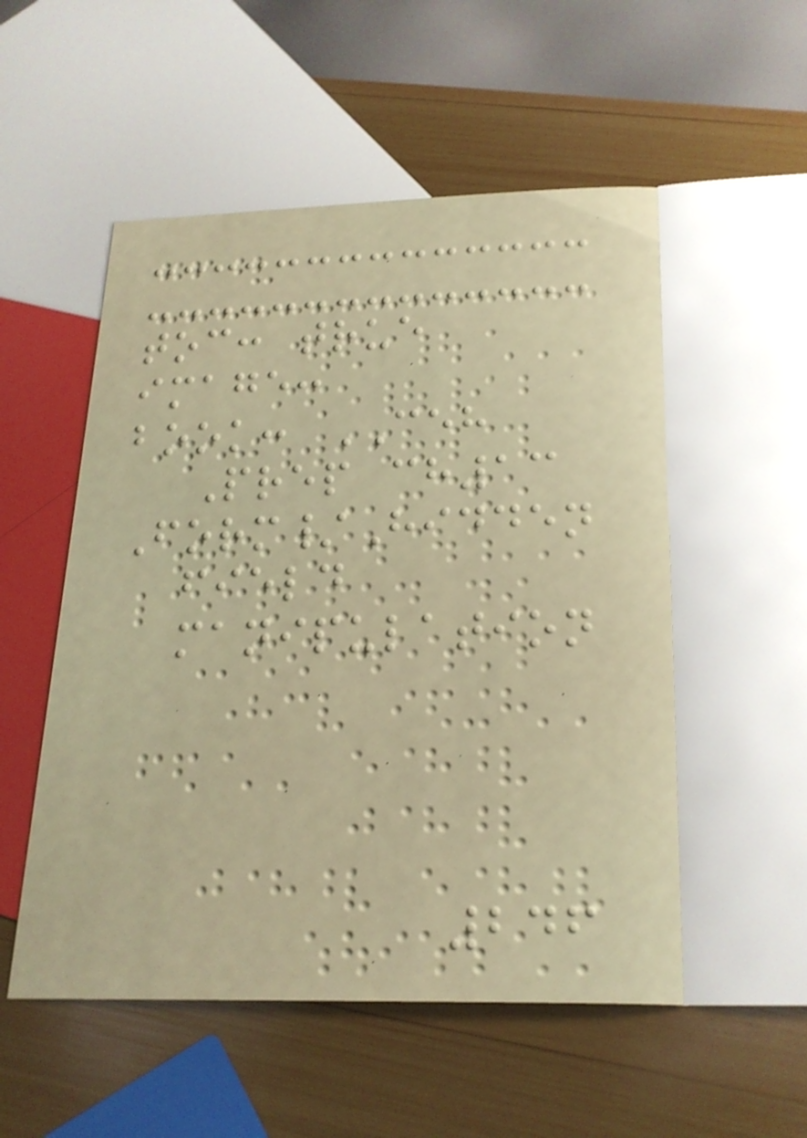toc: true
image:
book: CEH
Prep ch13
Form/Hidden
field
manipulation
246
